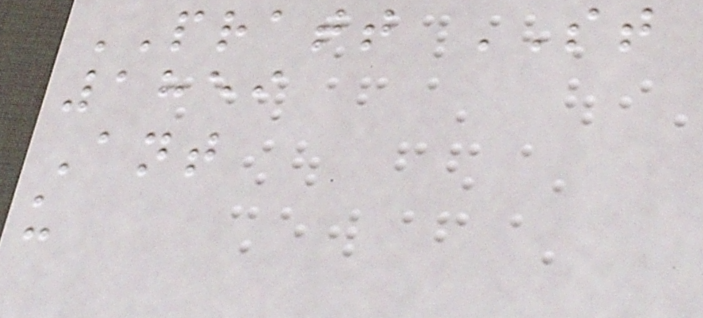PRATT ST
1859
Ant
u
